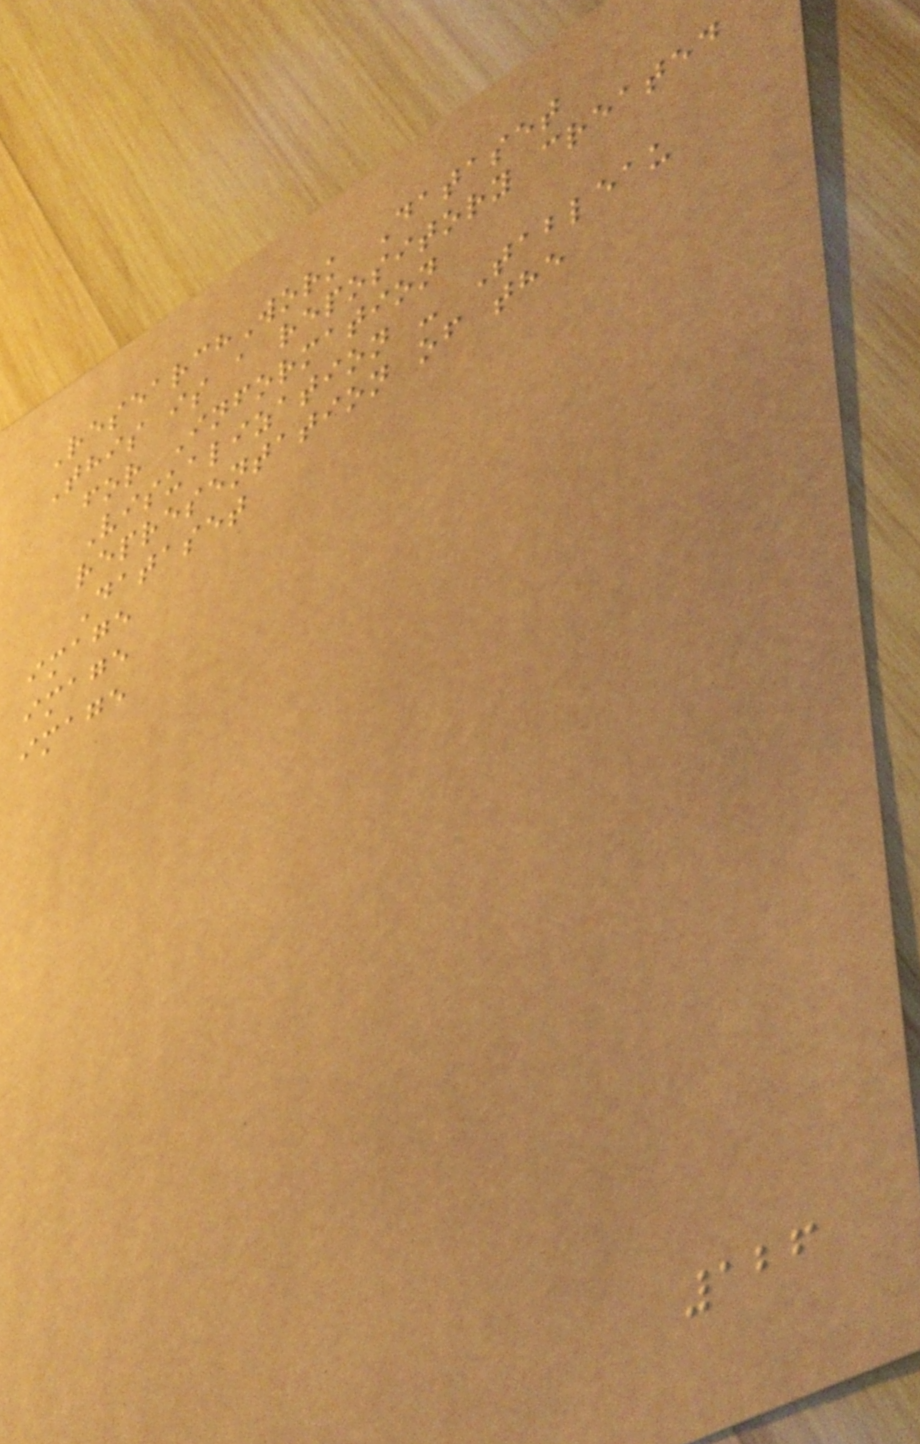ResearchWork Dataset
This is a repository created
for Information
Visualization - Tableau
representation of the
Dataset
image
image
image
126
